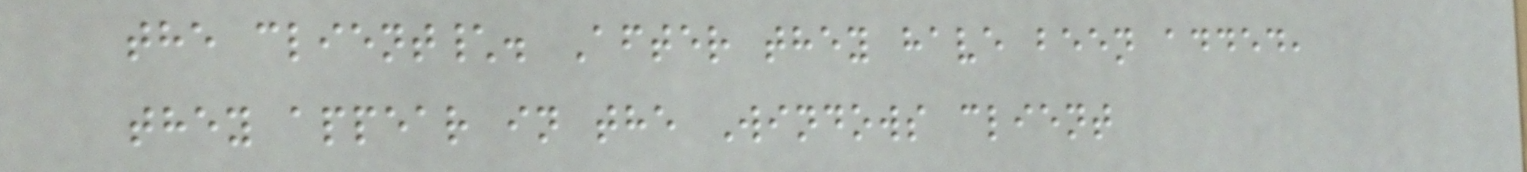the client\. After they have been added,
they appear in the Windows client
